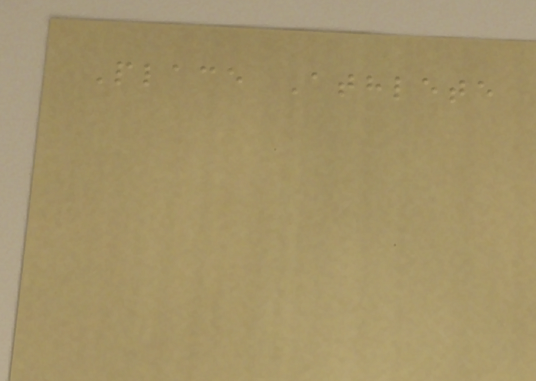Place Athlete
